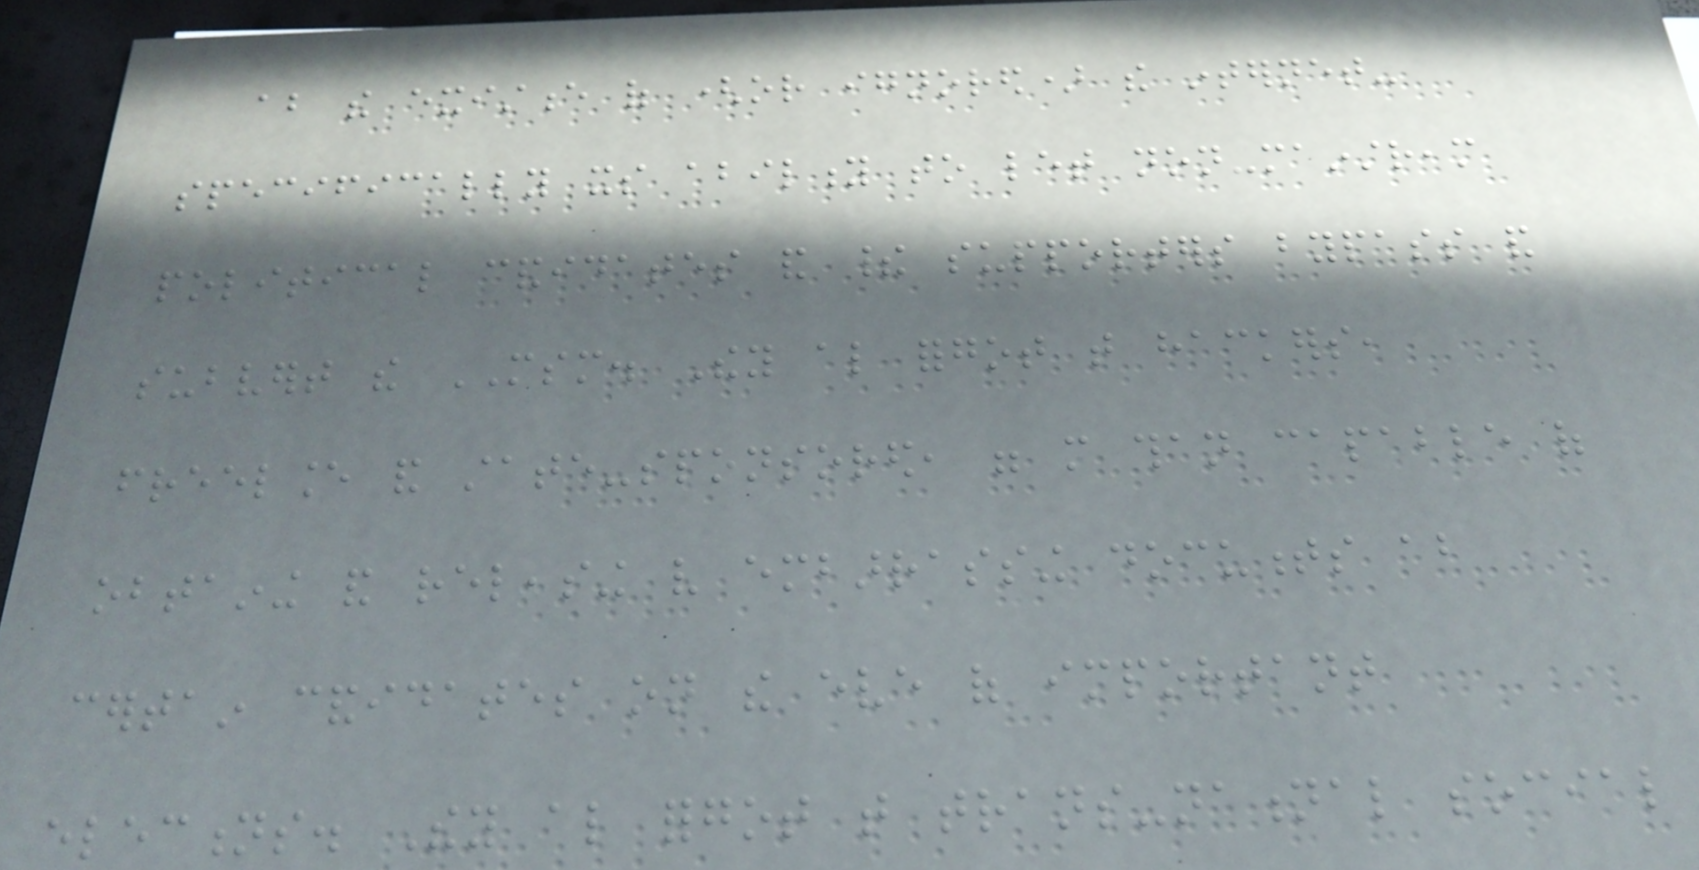about the existence of (or ignored) the internet-
specifically its ability to let non-mainstream
political candidates and their supporters bypass and
subvert the MSM. They also forgot that hackers,
freelance and state-sponsored, were more than capable of
obtaining and releasing very embarrassing documents about
certain candidates on the eve of important
elections. They also forgot that trans-national social
